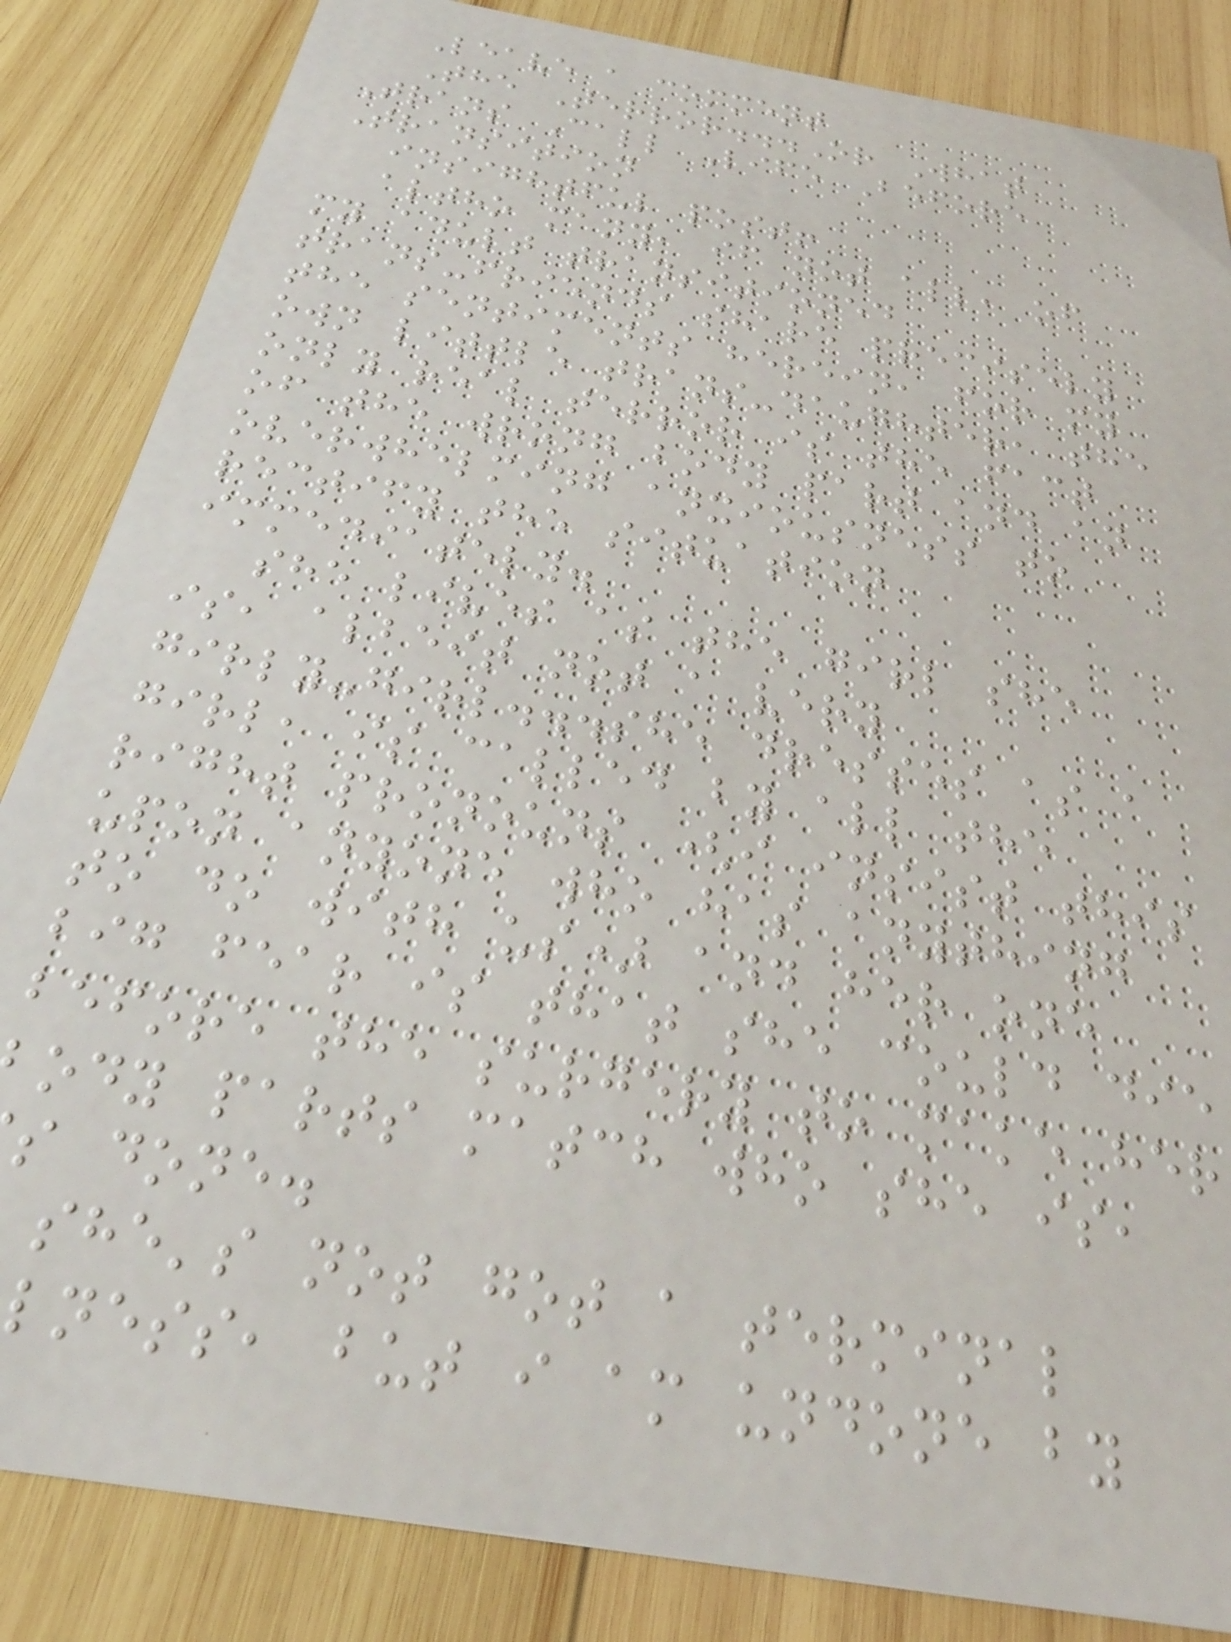Leave a comment
The Terror...Or What
Trans Call Life Before
Transition
insightful post!
altho many, if not all, of
my adult transitioned
trans-friends share precisely
the sentiments herein, for my
own little trans-daughter, the
only real terror is the fact
of the wrong body part and an
overwhelming anxiousness to
rectify the situation
immediately.
she lives as the girl she
is, albeit not a very
girly-girl...she dresses as a
girl, is called by all the
right pronouns (i insist this
upon anyone who has anything
to do with us) and her one
big fear is that she could die
before the surgery to make her
ody parts match who she is,
s done.
she's not got a terminal
lness, but i am undone by
